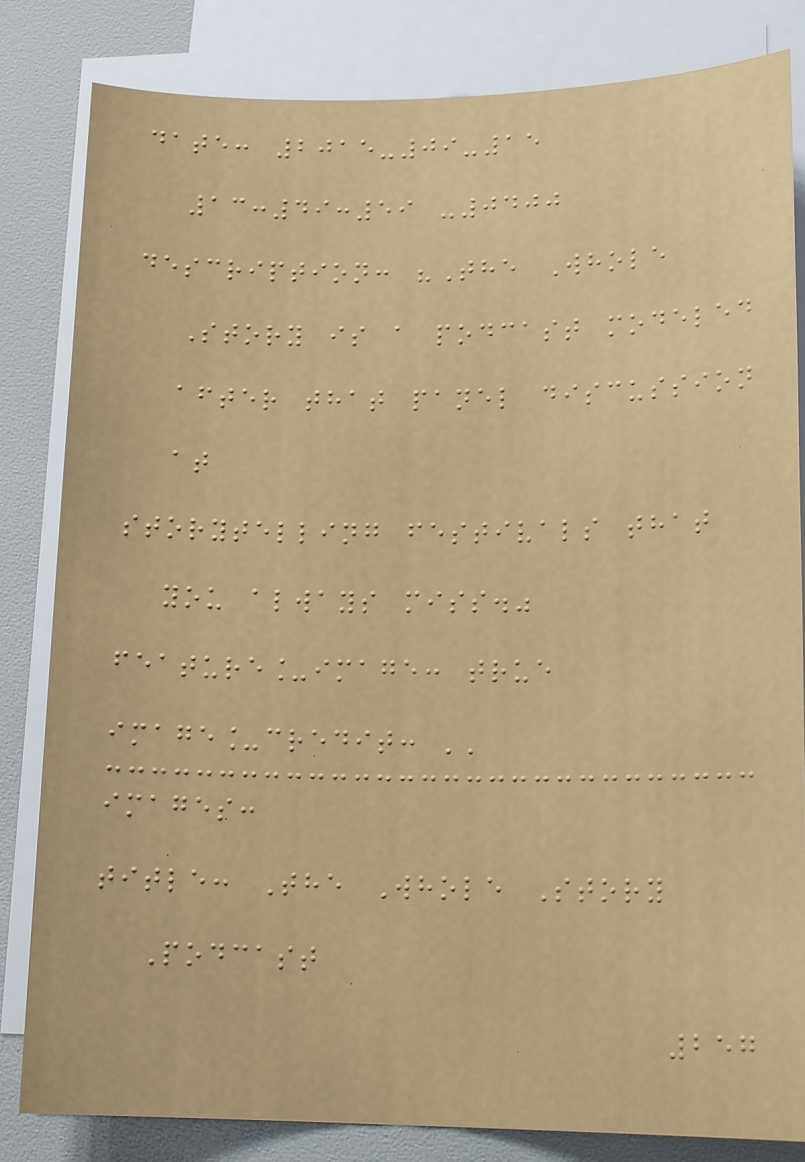date: 2015-09-15
13:49:59 -0400
description: "The Whole
Story is a podcast modeled
after that panel discussion
at
storytelling festivals that
you always miss."
feature_image: true
image_credit: ''
images:
title: The Whole Story
Podcast
257
